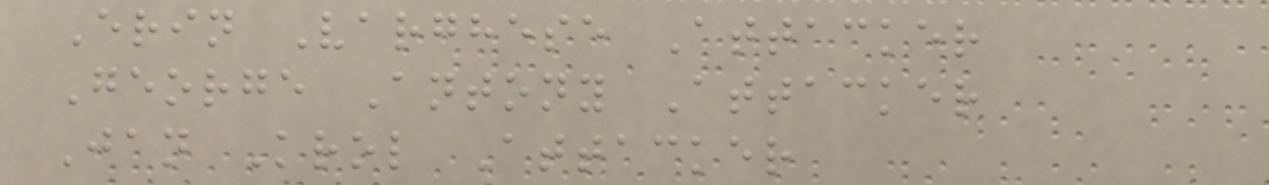Erin Varghese Attacker
George Antony Attacker
Jan Krol Attacker
